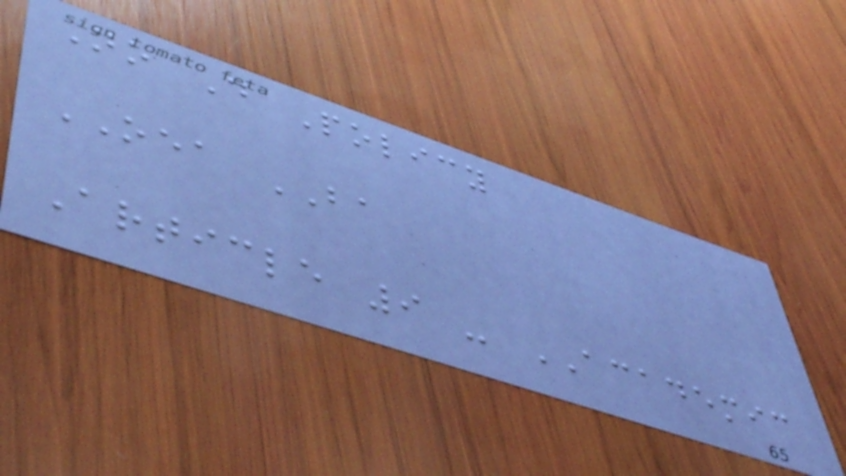No D Policy
OEA BA
Article 9 - ACADEMIC
